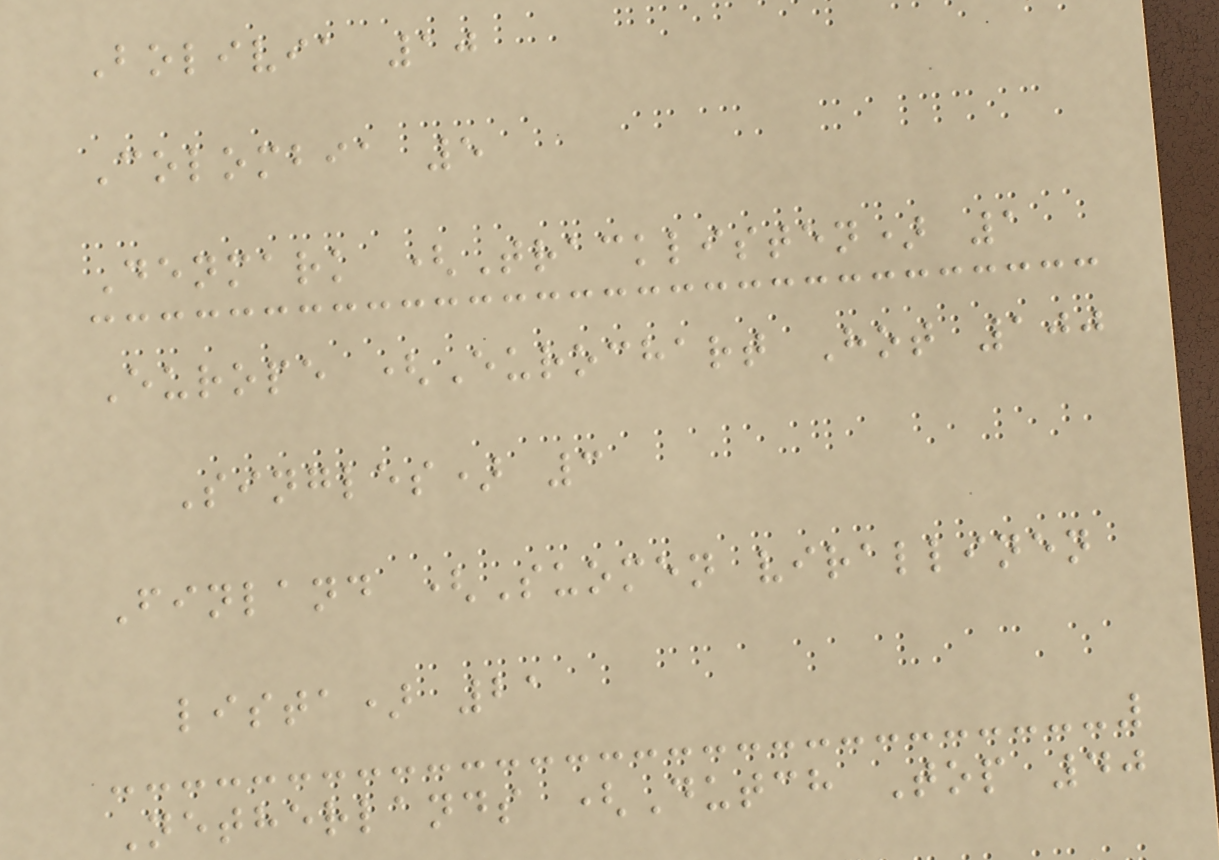Bolivia 10
Colombia 5
Denmark (Tracklisten) 1
Europe (Eurochart Hot 100
Singles) 3
Finland (Suomen virallinen
lista) 21
Netherlands (Dutch Top 40
